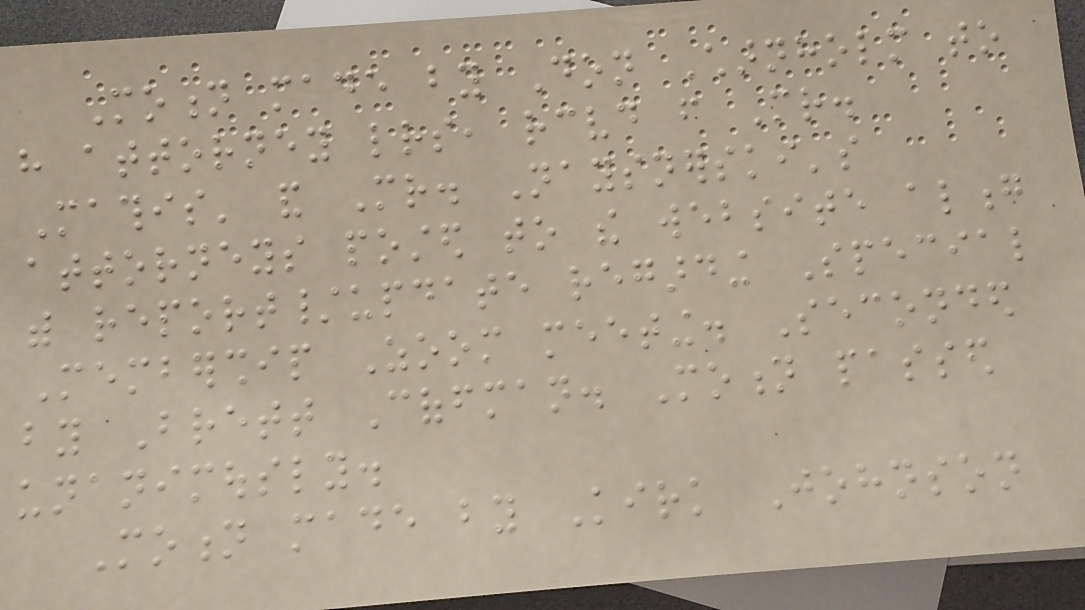Motion made by Don Charnholm to
have attorney letters, received from Mr.
Mathis' and Mr. Naysnerski's
attorneys posted to the website along
with report/update regarding Special
Membership Zoom meeting. Seconded
by Brett Coffman. Motion passed
unanimously.
Motion made by Kirk Johnson
